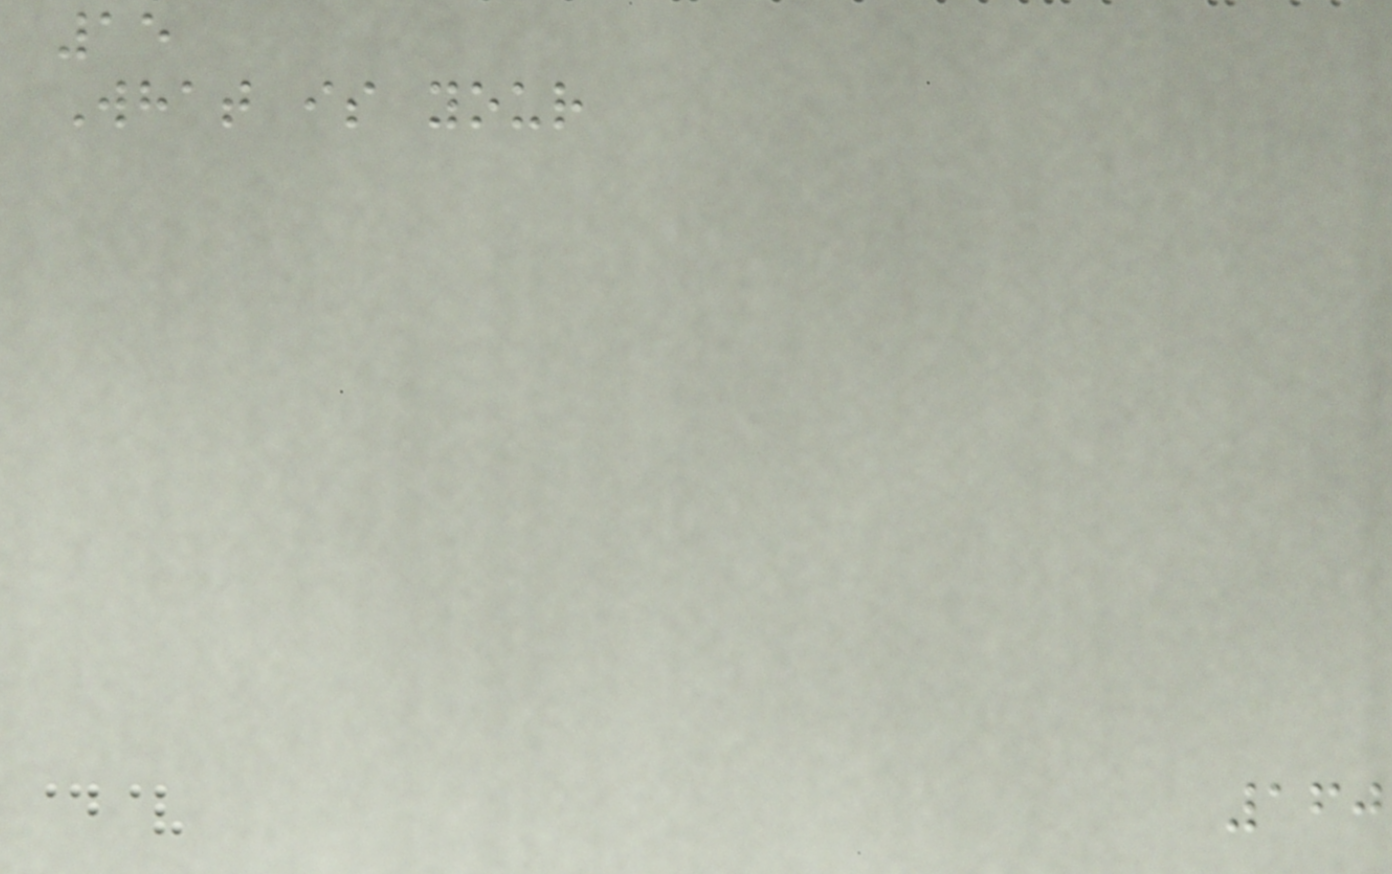15
What is your
160
